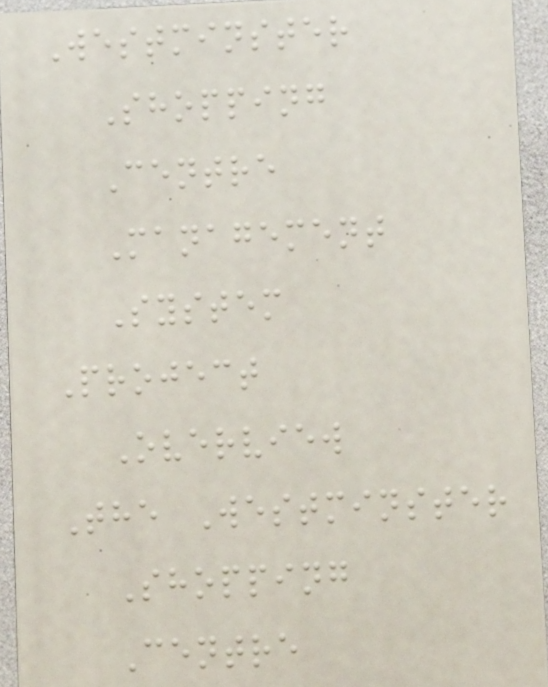Westminster
Shopping
Centre
Management
System
Project
Overview
The Westminster
Shopping
Centre
